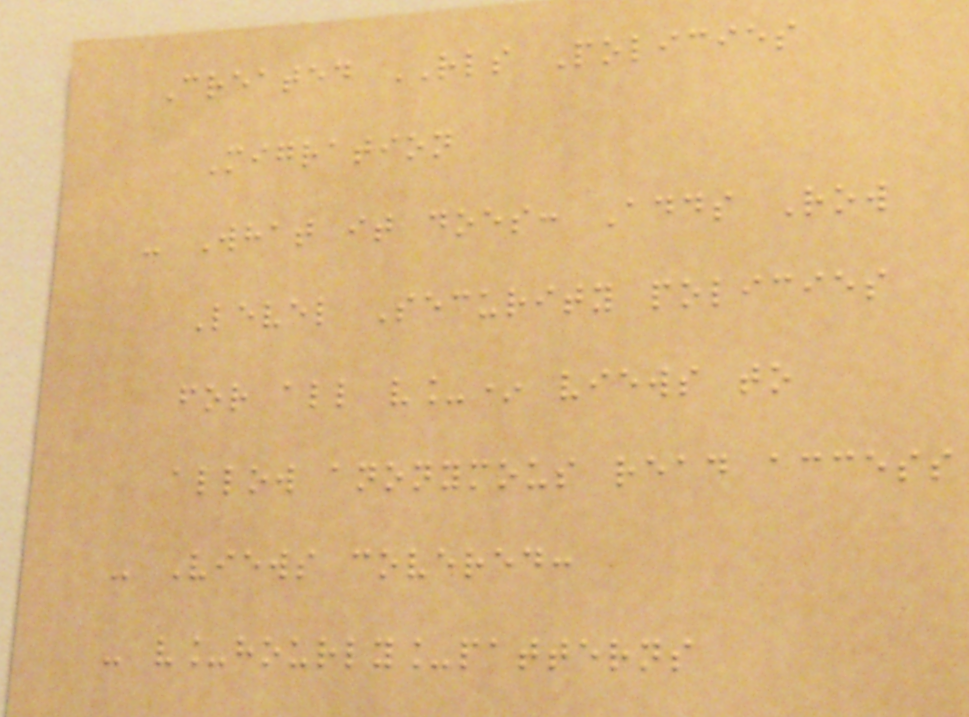Created RLS Policies
Migration
- What it does: Adds Row
Level Security policies
for all v_* views to
allow anonymous read access
- Views covered:
- v_hourly_patterns
